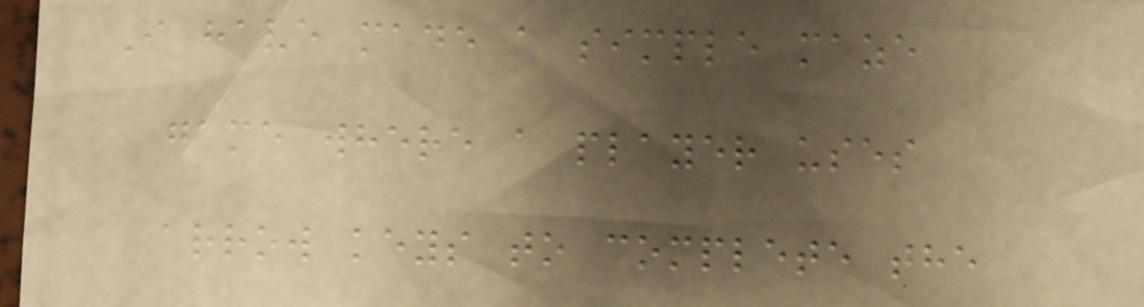I have made a simple maze
game where a player uses
arrow keys to complete the
